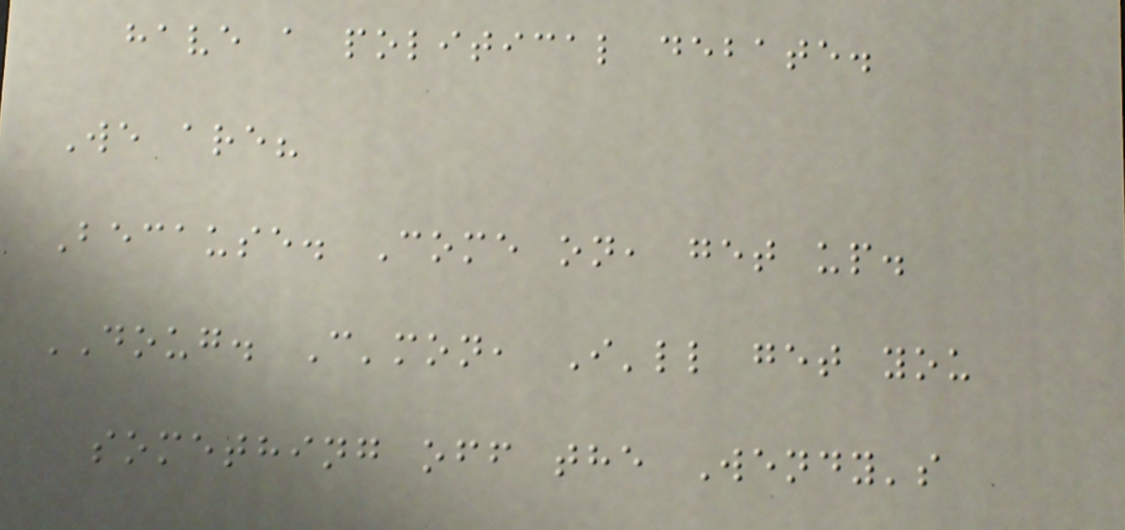have a political debate.
We are?
Because. Come on, get up.
DOUG. C'mon, I'll get you
something off the Wendy's
